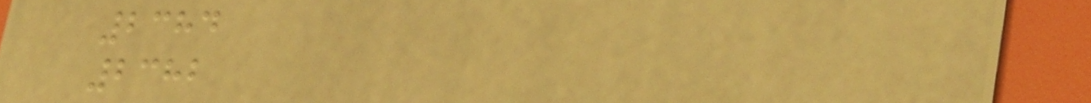2384
2382
